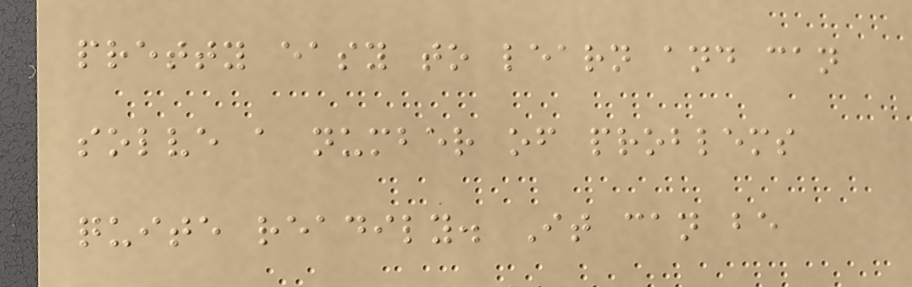pretty easy to learn and can
solve a number of problems
quite readily. It can be
